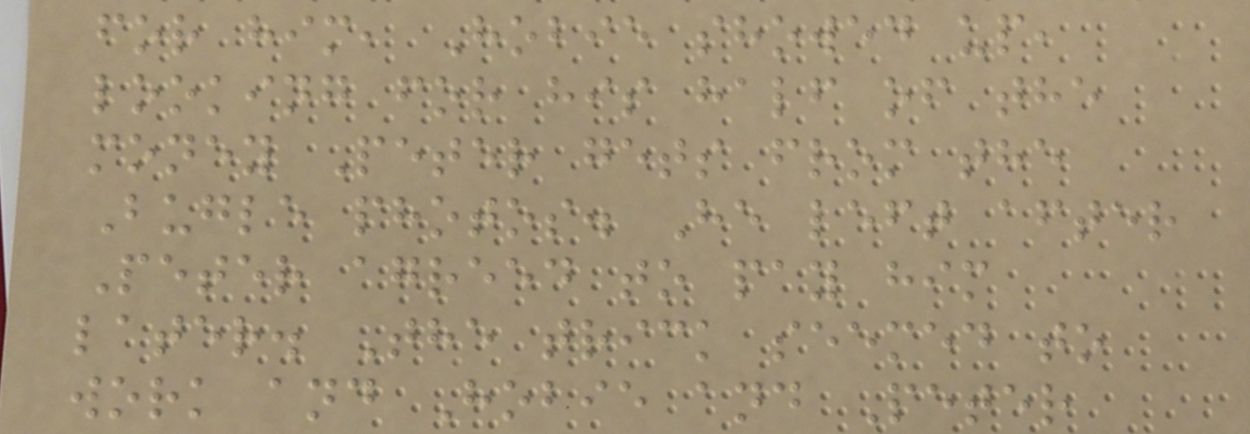for him, Hobie showed up,
looking for his half of the
money Peter gets from the
Bugle photos. He left after
Peter agreed to pay him
later. The trick seemed to
work and Hobie and Peter
